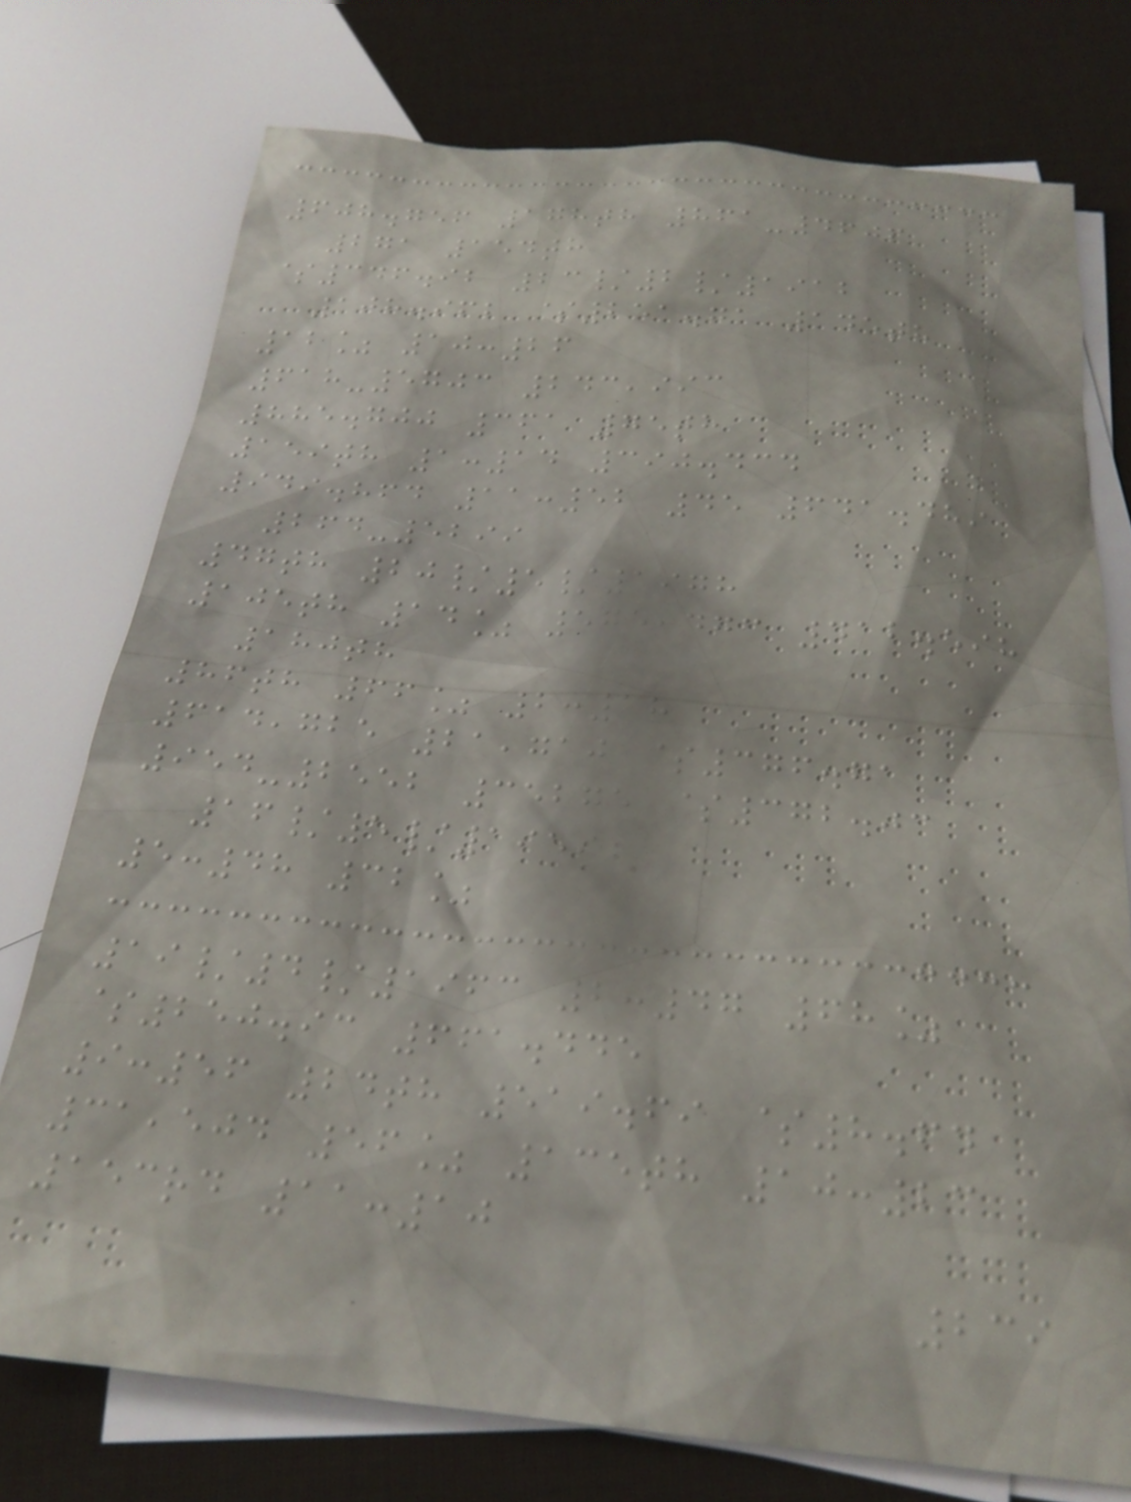608.756 178th 861-4606
271 154th
$346.92 23/2/1912
108.962 $251.71 145th
12% 10:26
618-5703 243,993
885.700 361 75th
159th 1:14 390.434
949.864 11:52 45 641.489
264-5299
47th 20/5/1978
105th 14% 575,473 412.598
180th
86th 66% 2:18
614,725 21,710 $376.71
954-2552 35275 $372.03
16/5/1959
5:48 32%
19/4/1963 2:47 68%
$250.93 661.445
9:56 24th 519.69 $8.64
31,504 56% 135th 10:23
153rd 11:10
239
